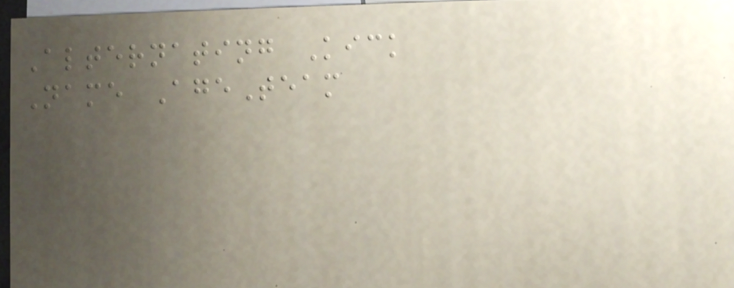Alternating Kick
Name AgeTeam
